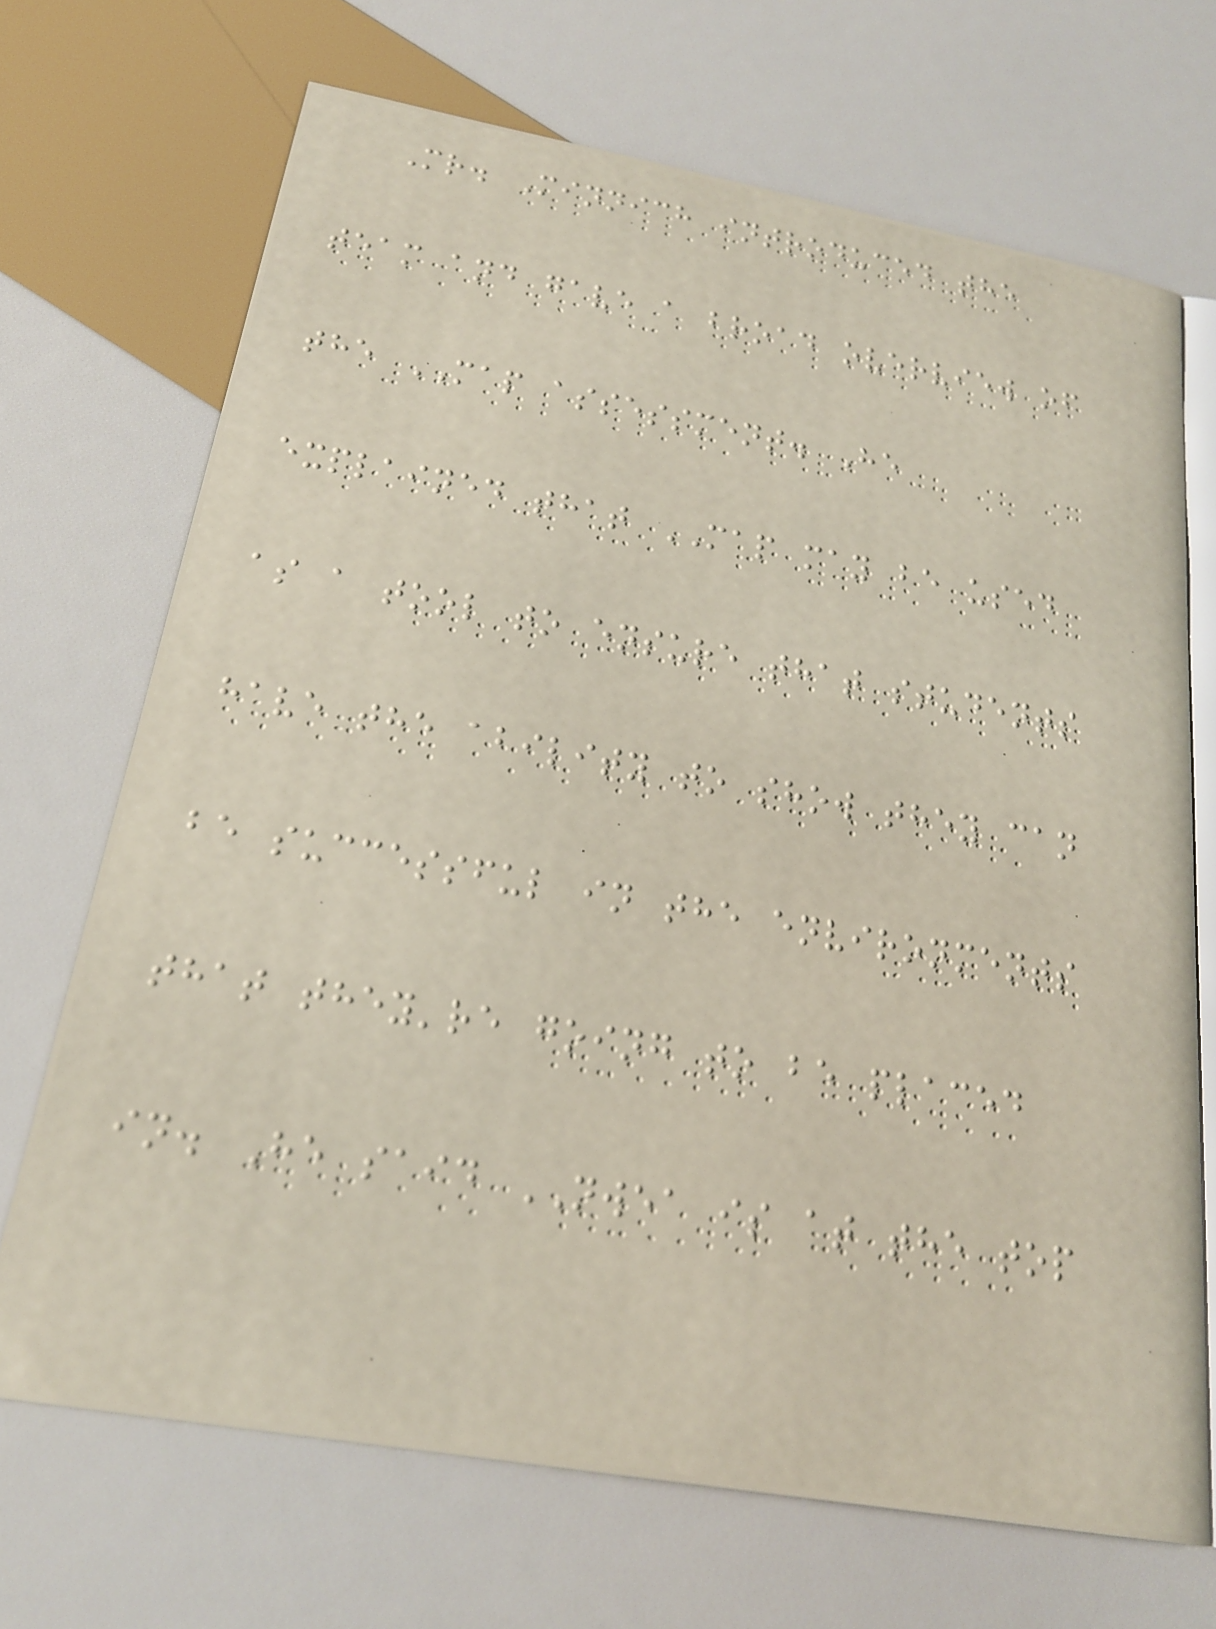Mr. Minnich introduced the
team and gave a broad overview of
the MAP assessment. He
explained that MAP may be used
as a tool to ensure that students
have the ability to show they can
be successful in the environments
that they're going to be placed
in. He said NWEA is at the top
